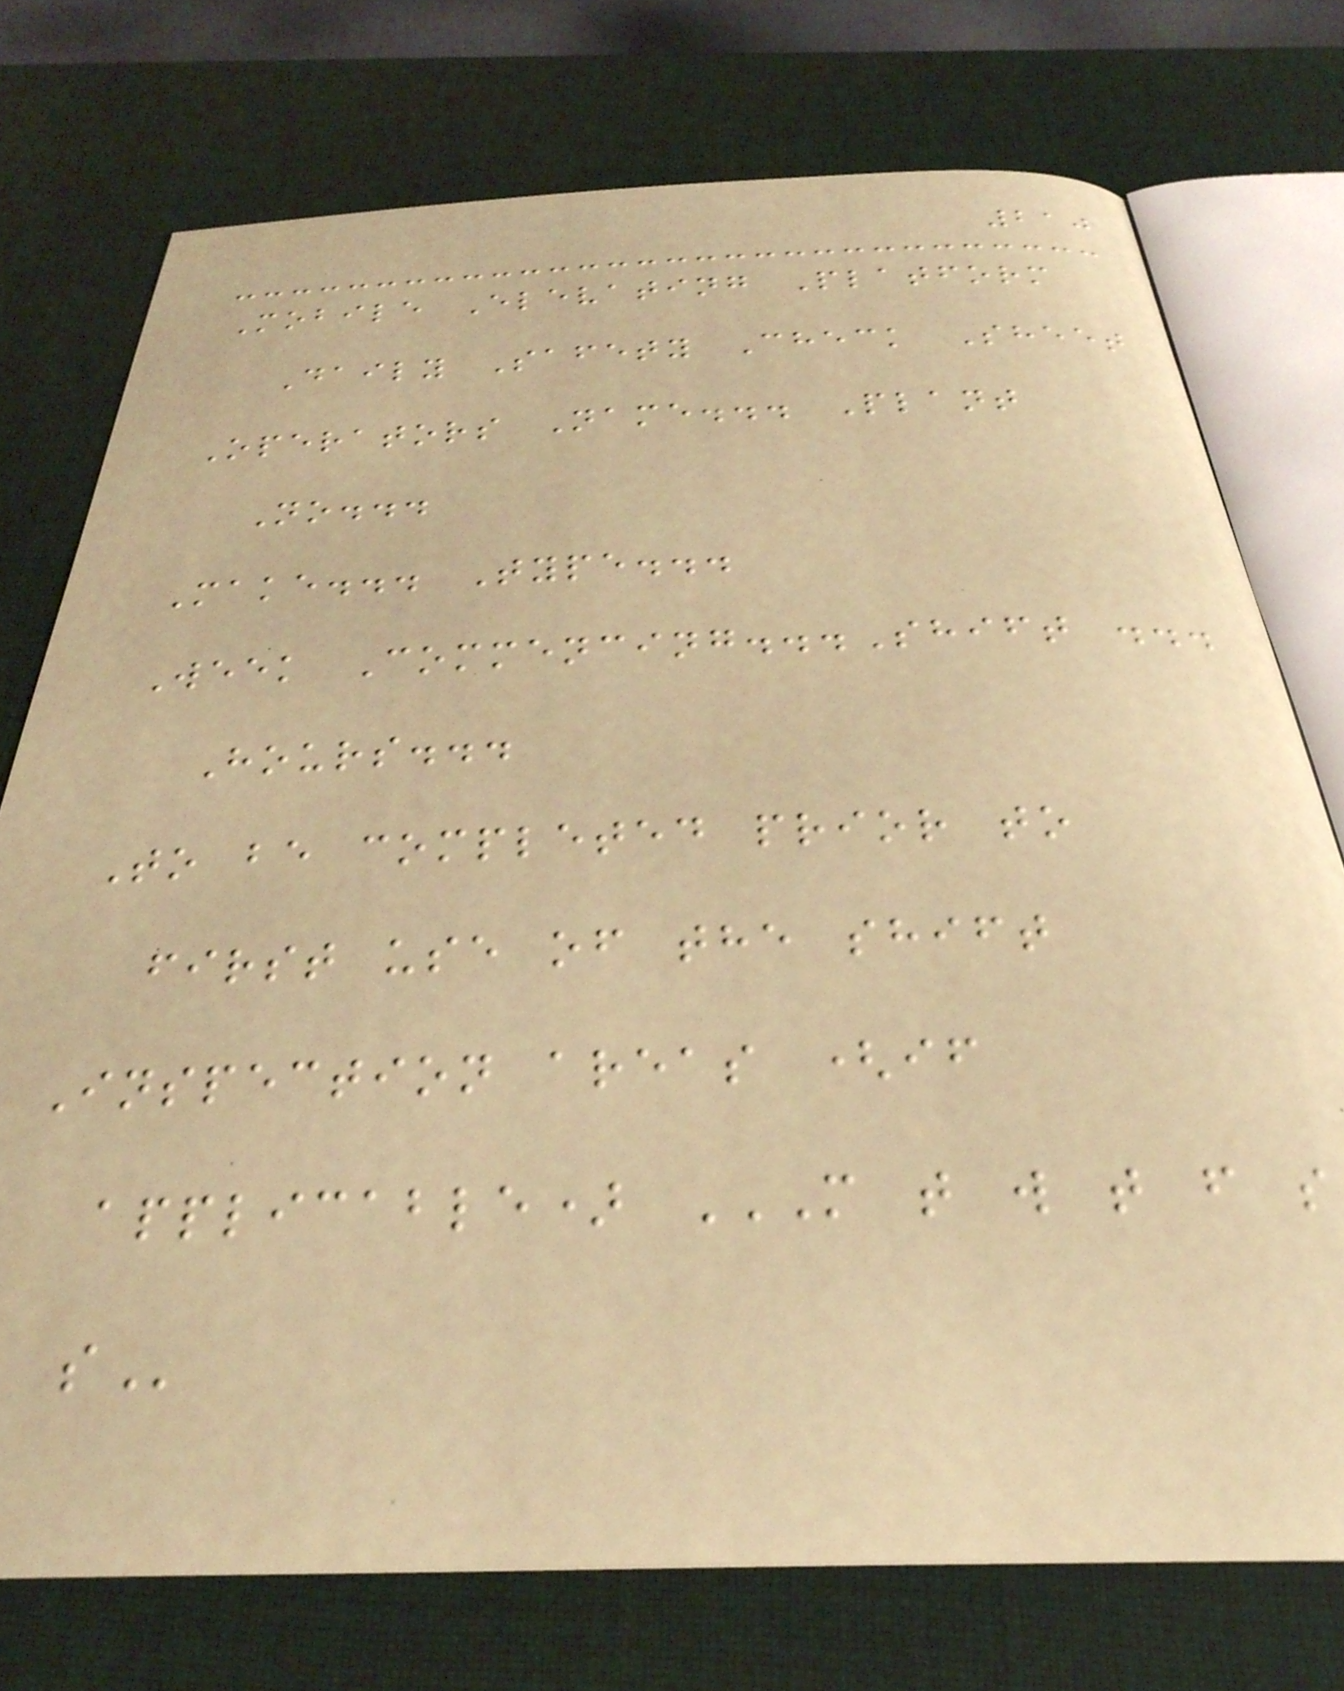210
Mobile Elevating Platform
Daily Safety Check Sheet
Operators Name... Plant
No...
Make... Type...
Week Commencing...Shift ...
Hours...
To be completed prior to
first use of the shift
Inspection areas (if
applicable) M T W T F S
S
